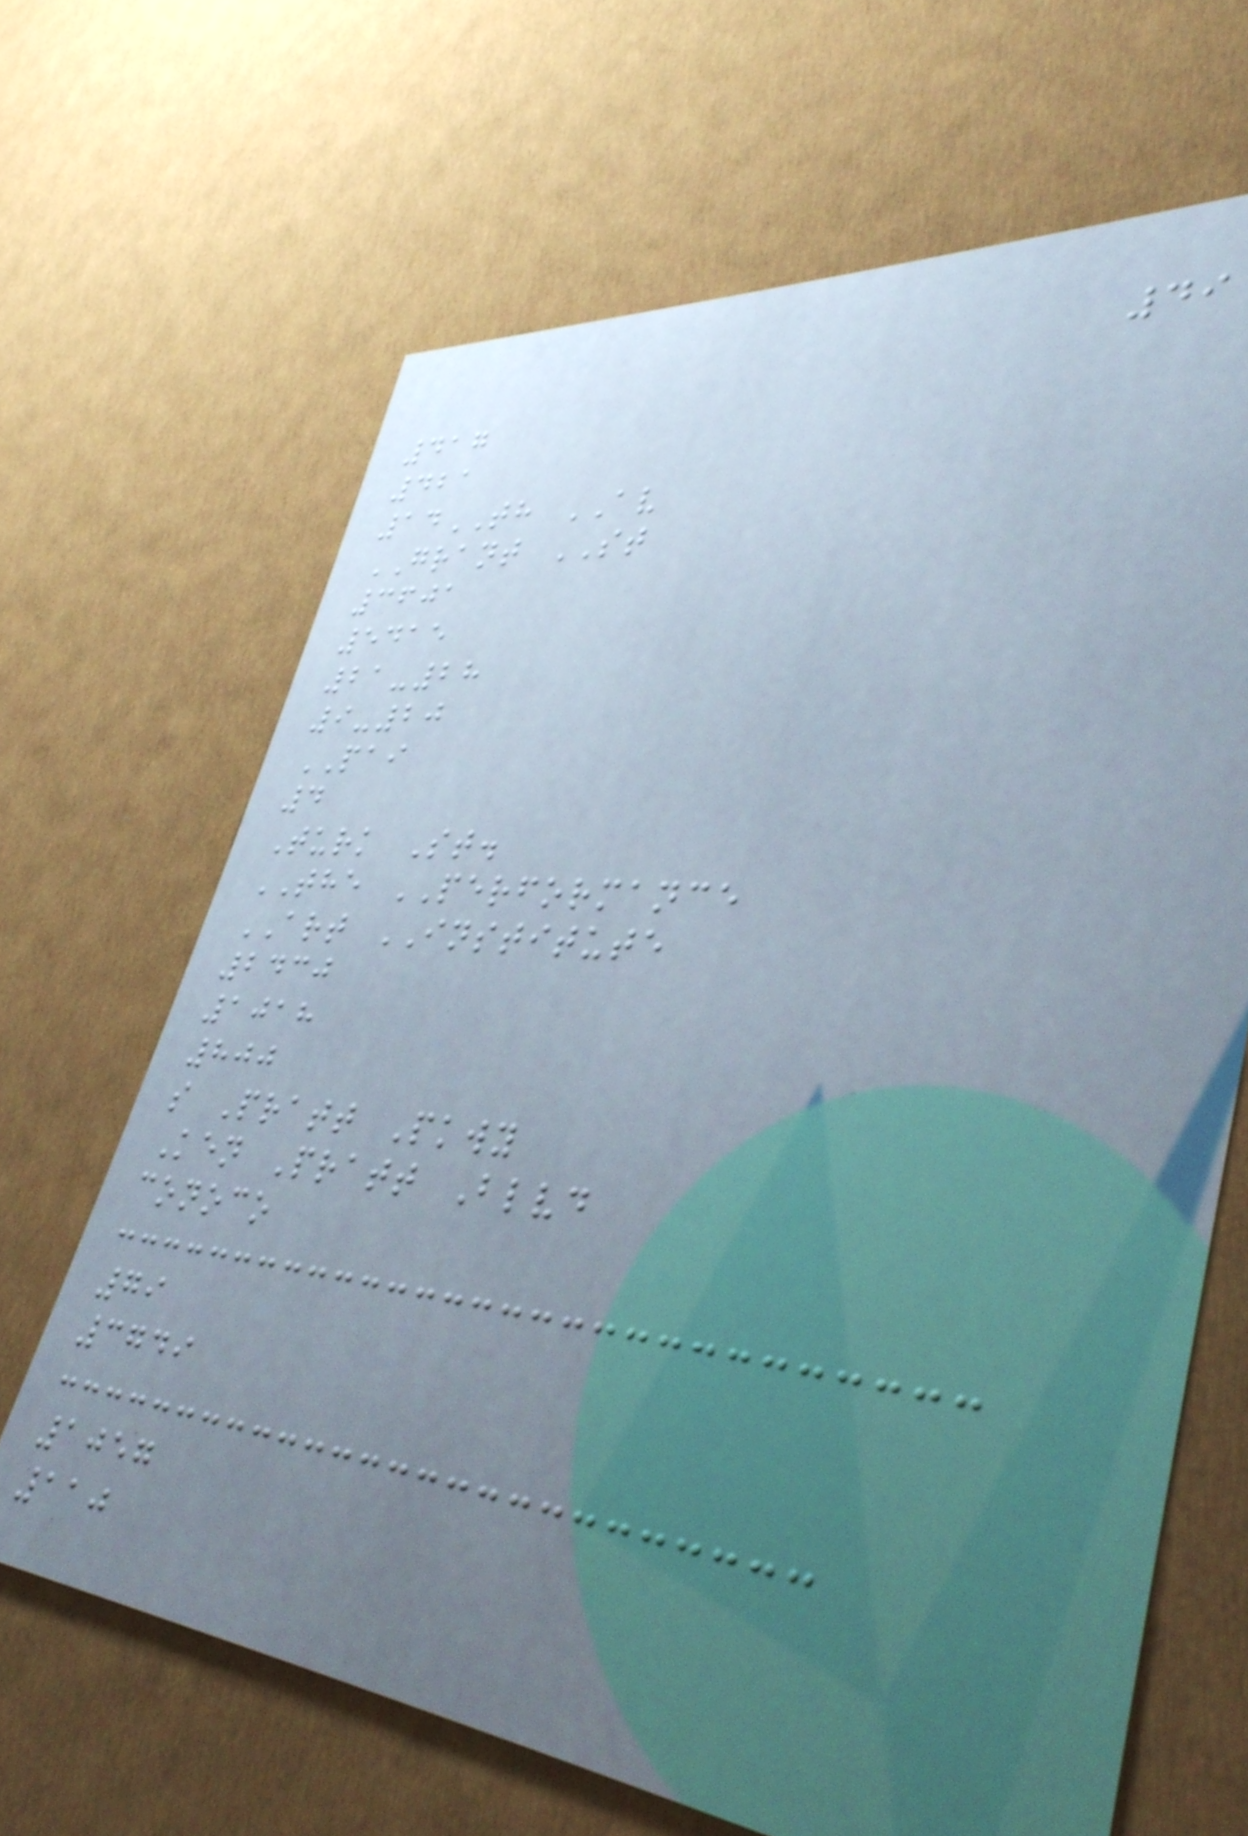49
417
421
14TH AV
GRANT ST
3601
5415
21-28
9-20
PAI
4
Turk St.
THE PERFORMANCE
ART INSTITUTE
2430
1018
800
s Pratt Pkwy
Ken Pratt Blvd
conoco
79
3749
1057
110
